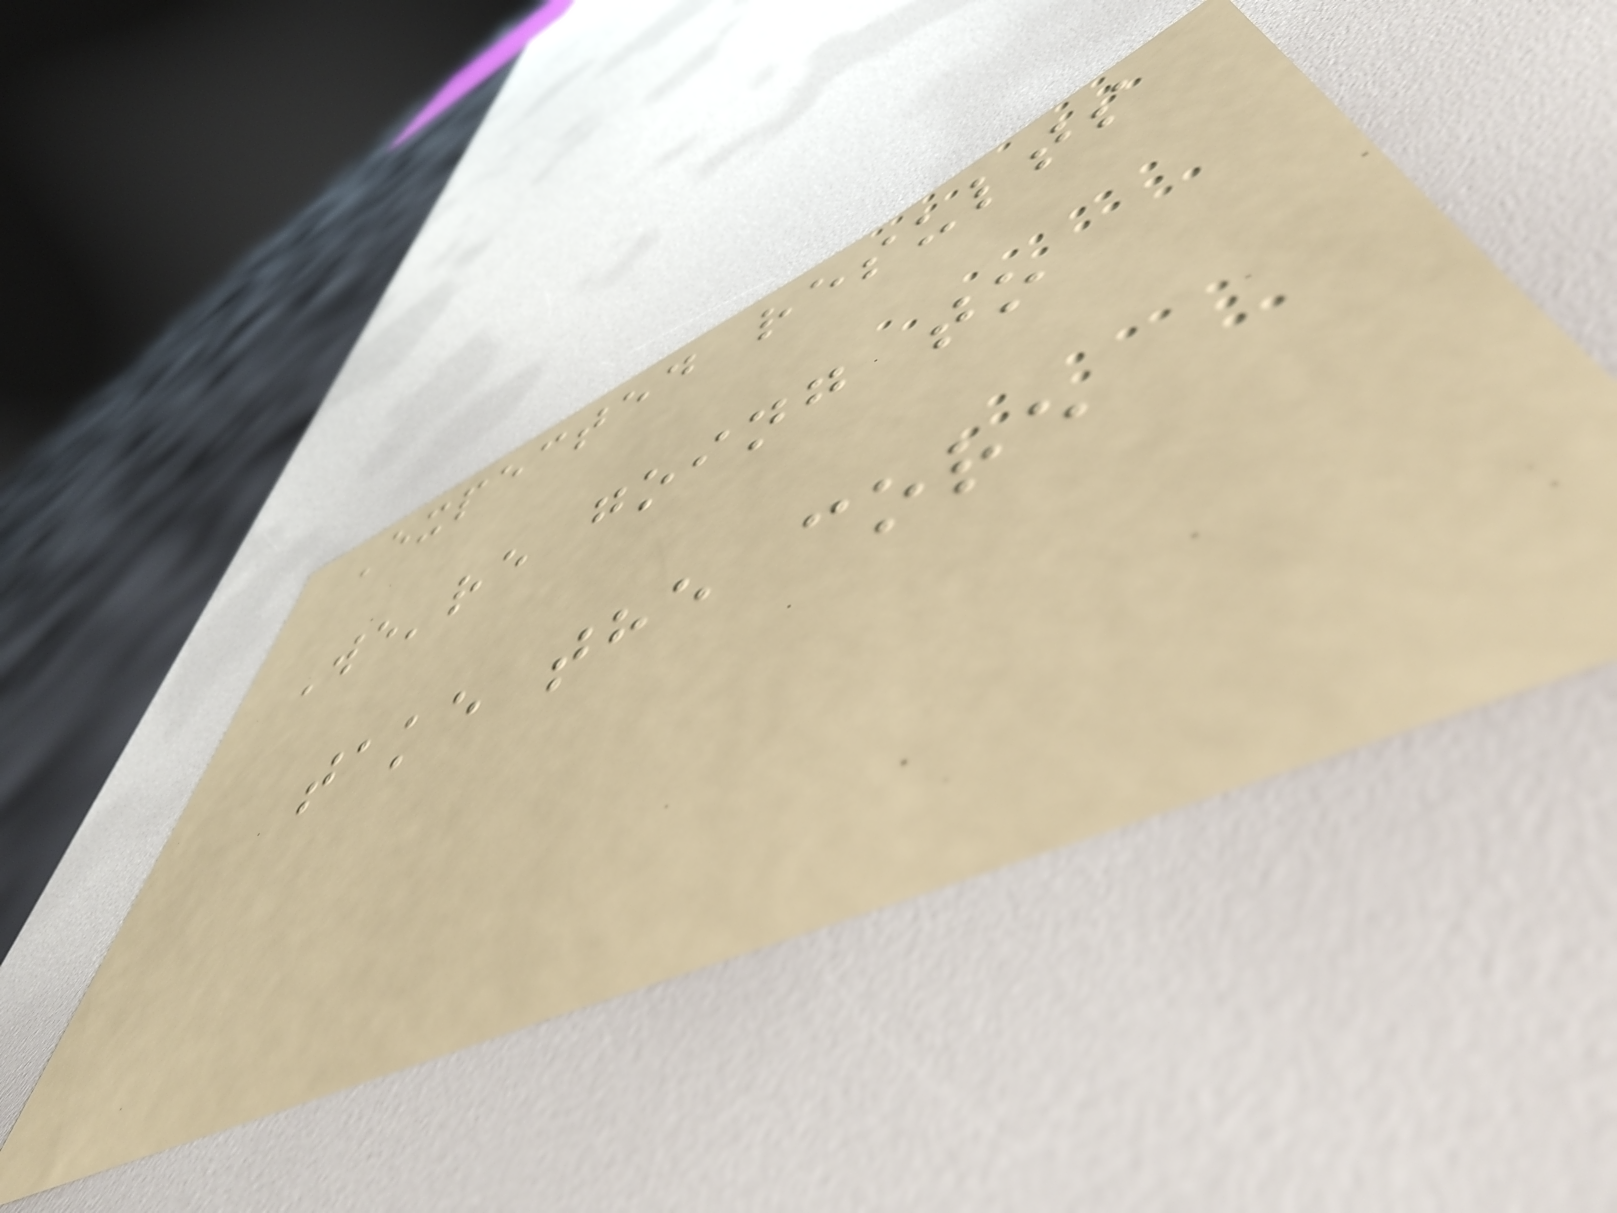Expected results
We're going to
take the core
